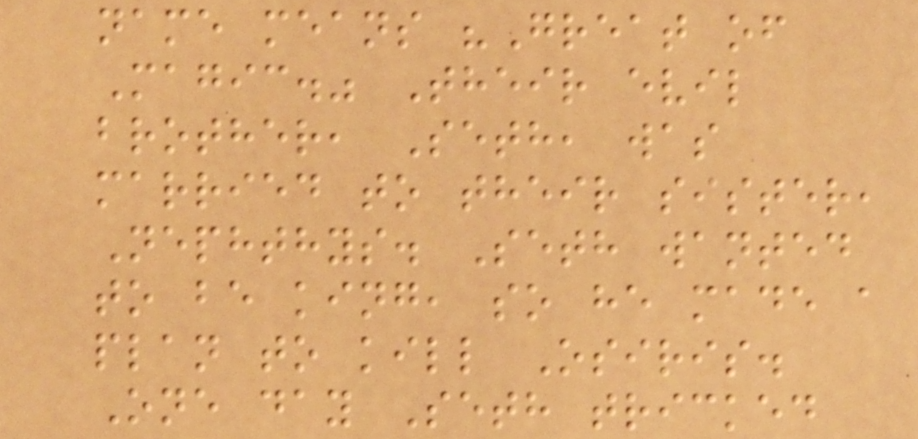name means "Great of
Magic." Their evil
brother, Seth, was
married to their sister,
Nephthys. Seth wanted
to be king, so he made a
plan to kill Osiris.
One day Seth tricked
